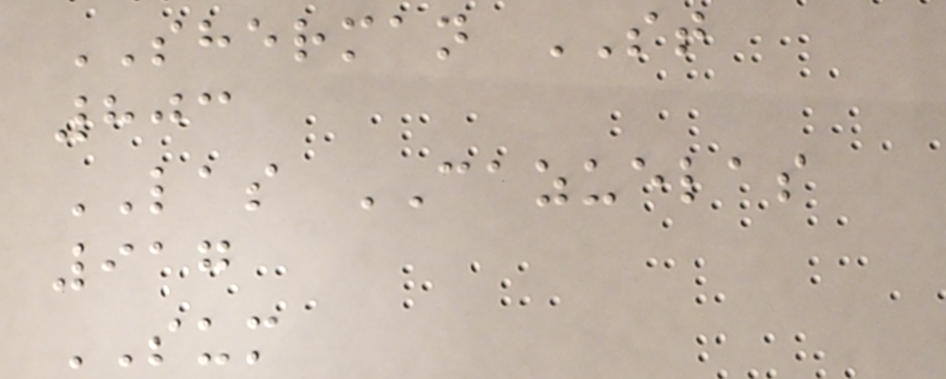SHERMAN ST
803
LAS CAZUELAS
917
SUM
